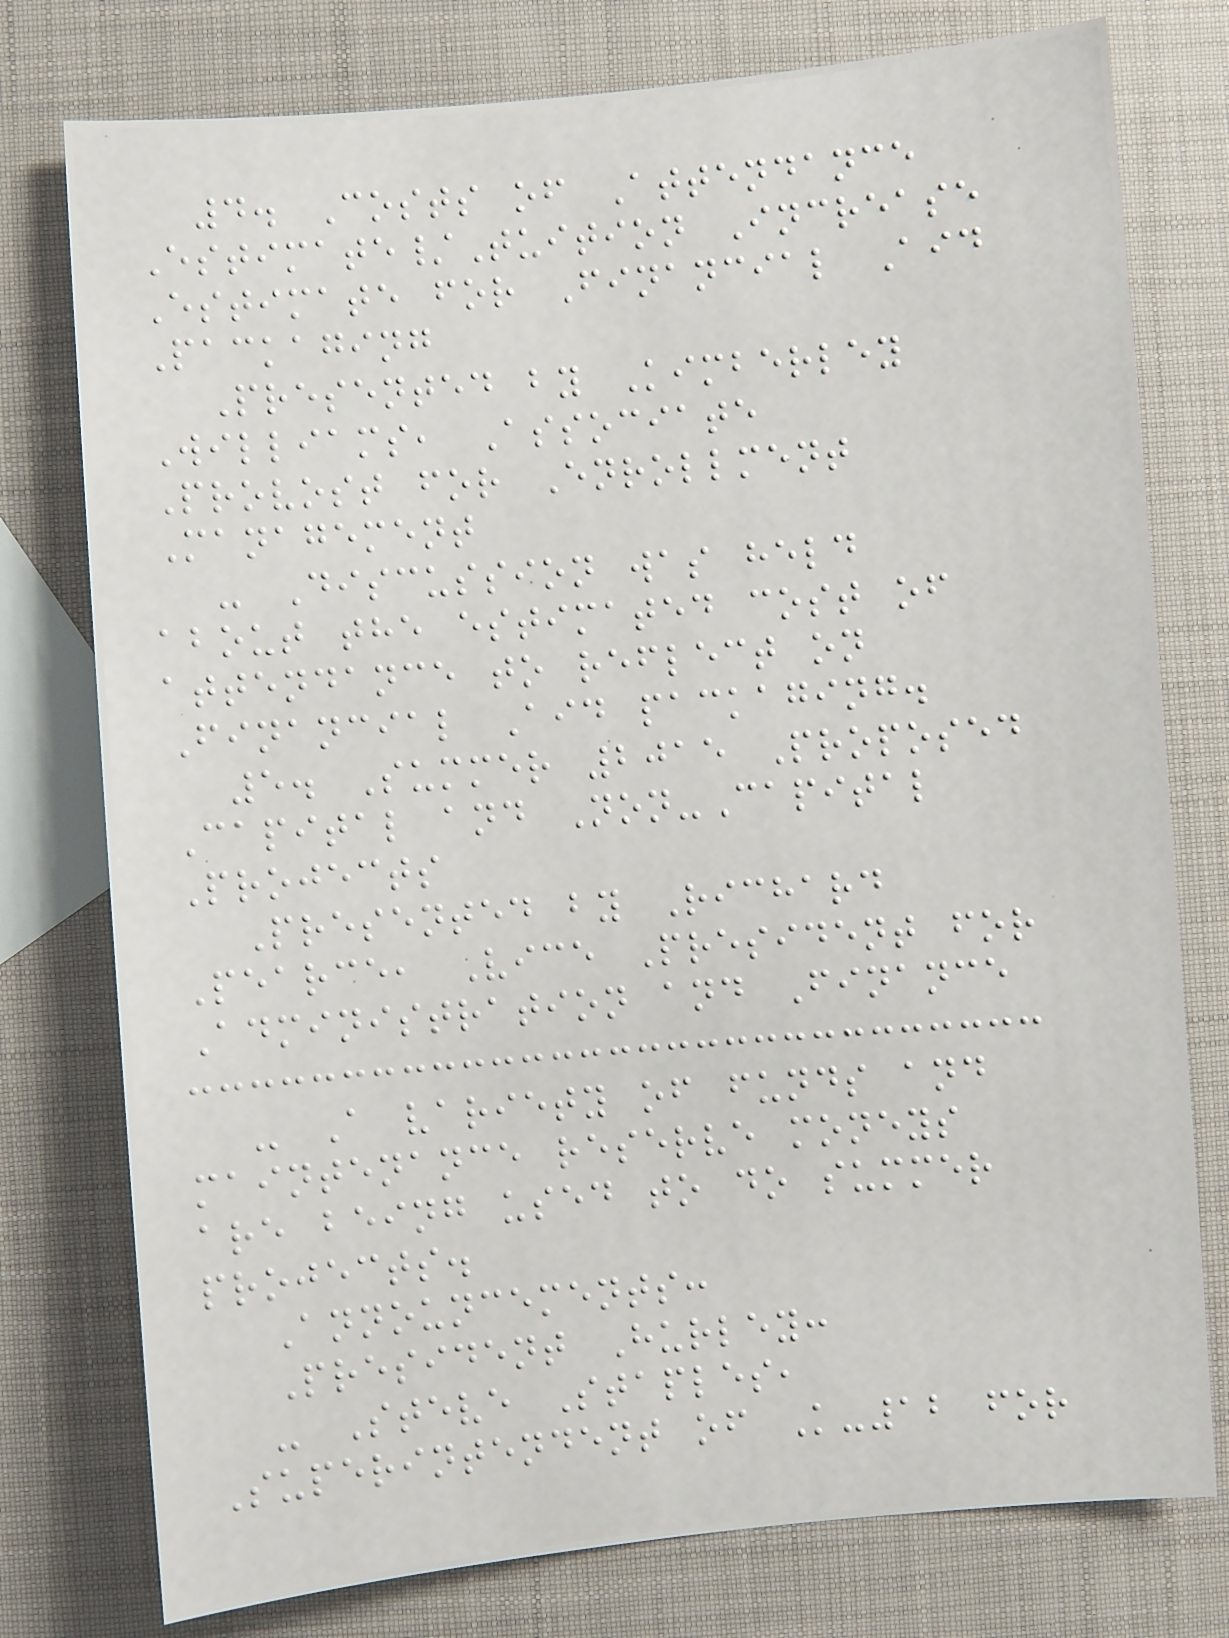4. Costs of Attendance
Estimate/Tuition Increase
Estimate for Financial Aid
Packaging
Presented by Kimberley
Williams, Associate
Provost for Enrollment
Management
- Discussion was held
about the estimated cost of
attendance to reflect on
Financial Aid packaging.
5. Summer 2015 Proposed
Capital and Non-Capital
Projects
Presented by Richard
Pearce, Vice President for
Administration and Finance
- A variety of funds and
maintenance reserve moneys
are being used to do summer
projects.
Announcements:
President Hurley:
- Steve Staples,
Superintendent of K-12 for
